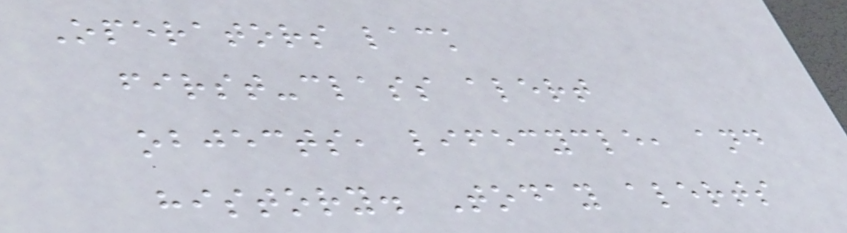Operators lack
first-class alert
objects, lifecycle, and
history. Today alerts
